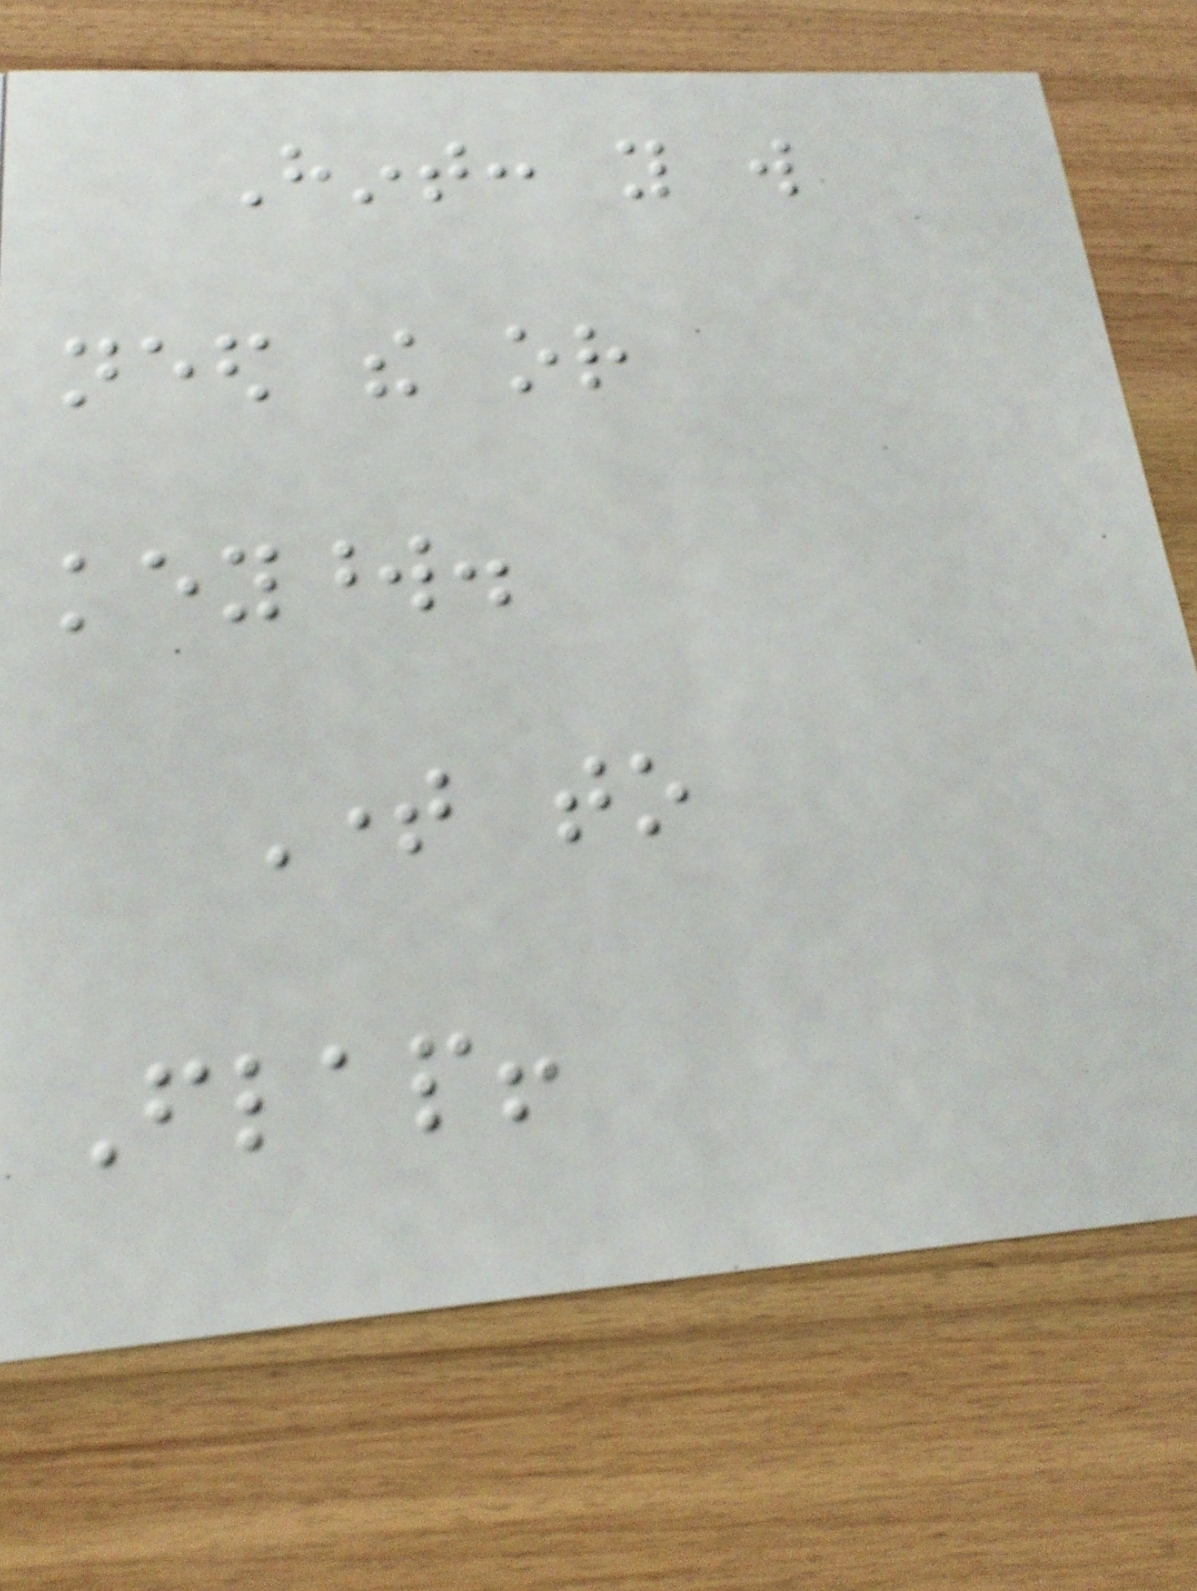Hint: you will
need the or
keyword.
Time to
Flap!
